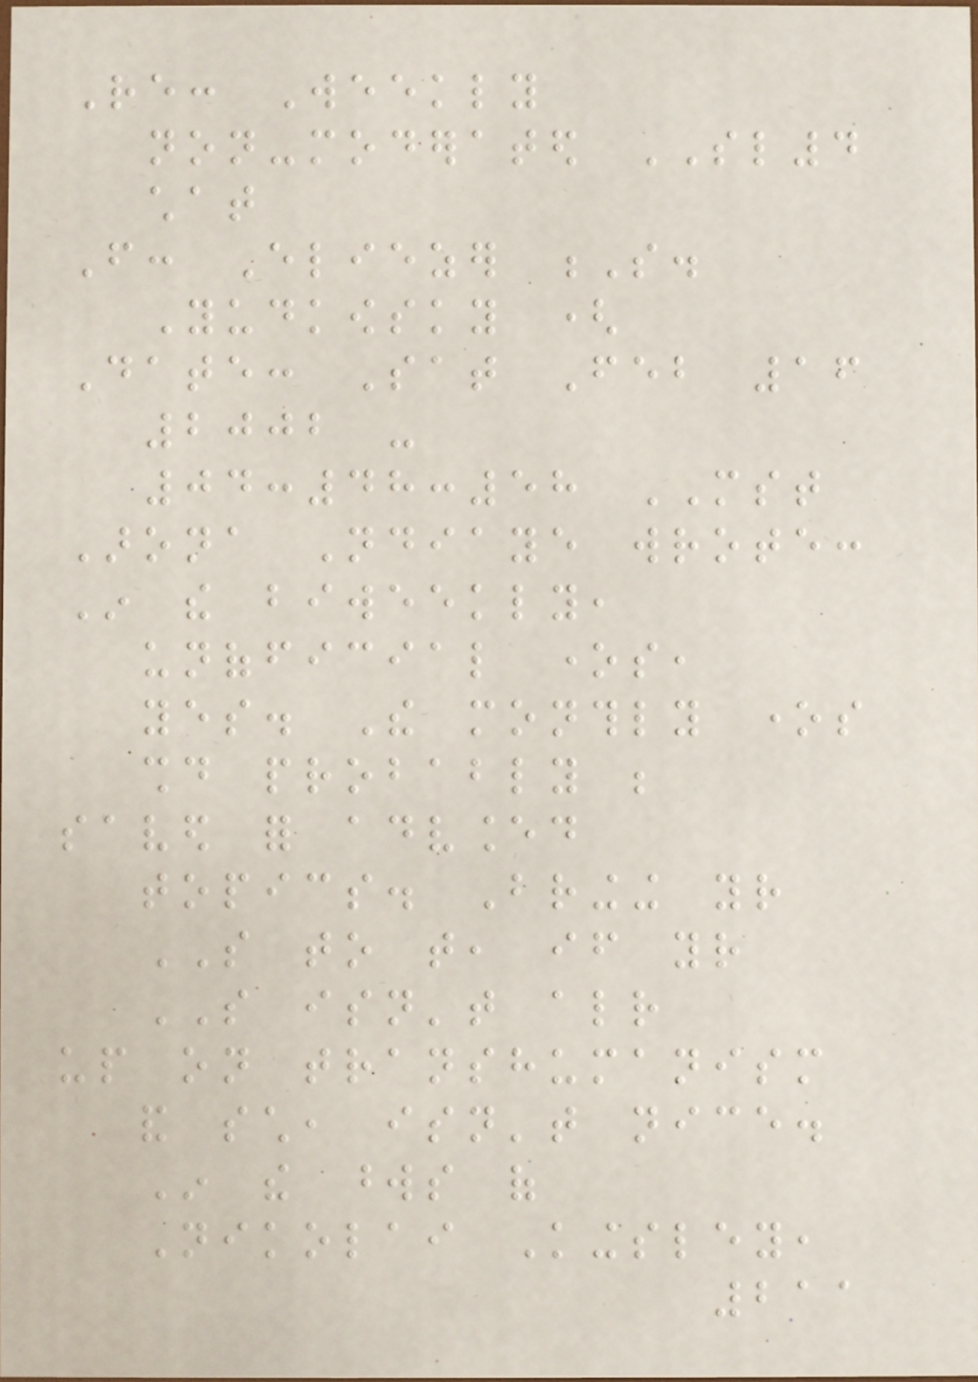Re: Weekly
non-moderated SL4
chat
From: Eliezer S.
Yudkowsky (
Date: Sat Feb 16
2002 -
04:48:58 MST
Arona Ndiaye wrote:
In the biweekly,
unofficial ones,
yes. The monthly ones
should probably be
saved for advanced
topics. Bringing your
SO to that, if your
SO isn't already
up on transhumanism
and such, isn't nice.
In the words of
Nikolai Kingsley,
211
